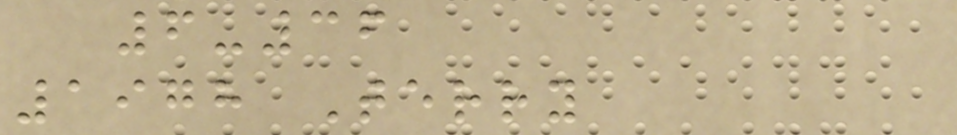6-36
1978 Terry
